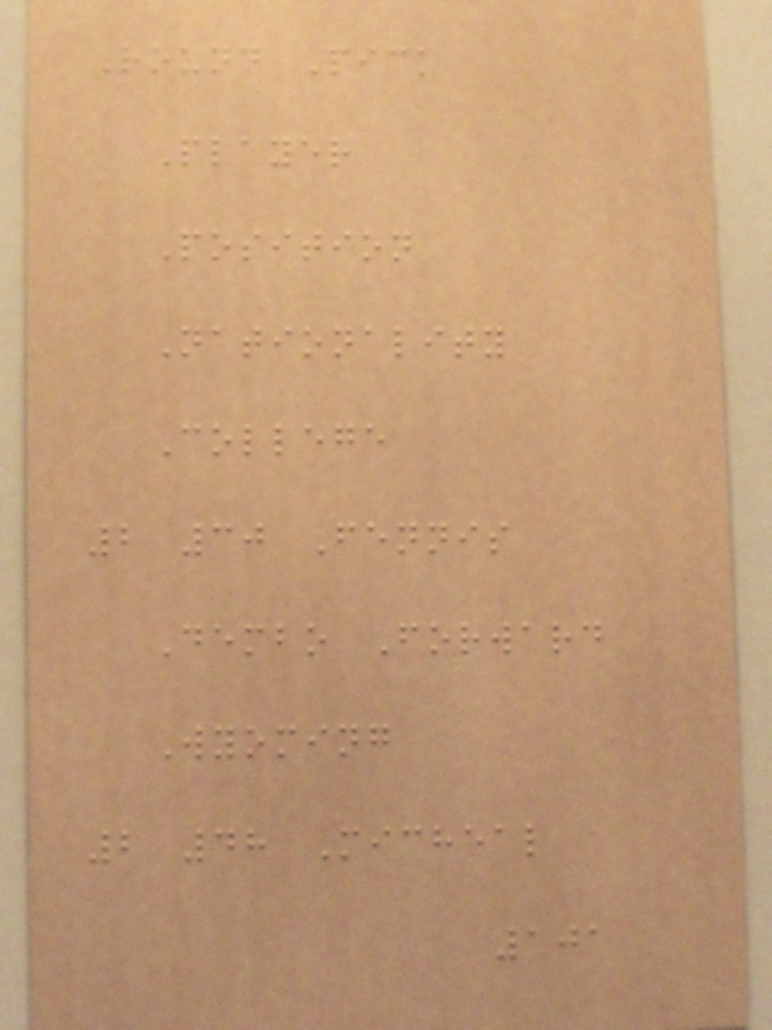Round Pick
Player
Position
Nationality
College
2 30 Fennis
Dembo Forward
Wyoming
2 48 Micheal
101
